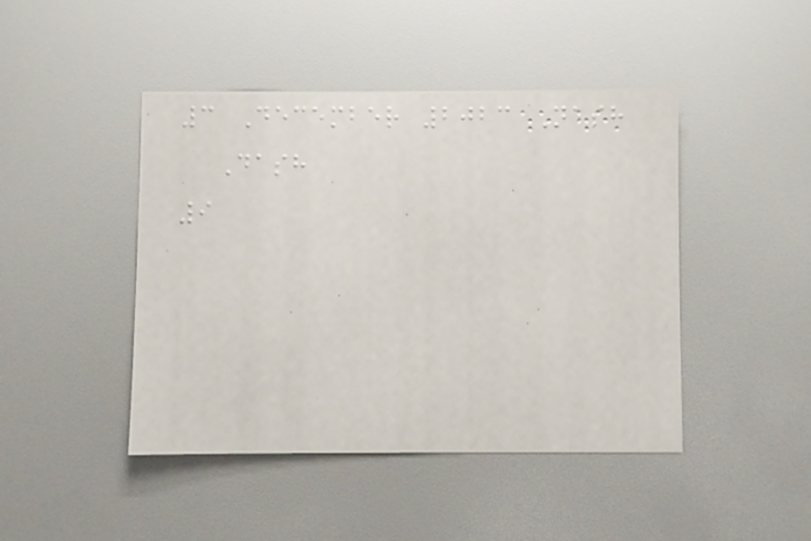3 December 2023 Nash
Dash
9
